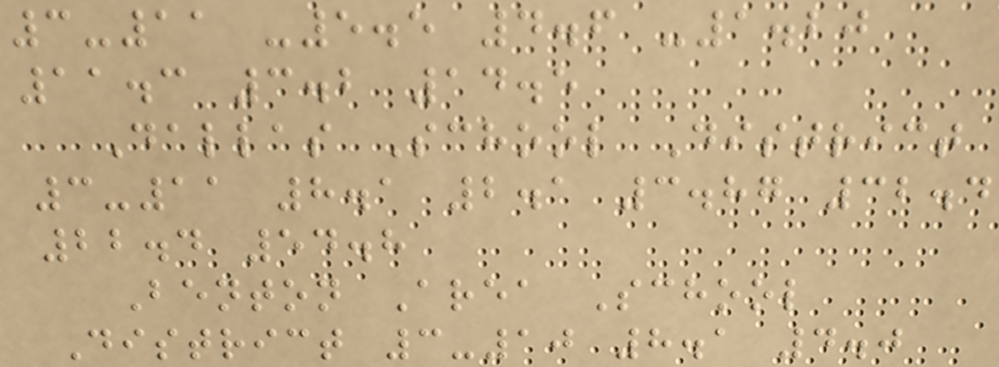3-11 -5.5 4.6 -1.20
11.3 3.2 14.5
Dallas School District
3-11 8.1 2.1 3.87 32.4
22.4 54.8
Benton Area School
District 3-10 8.1 4.0
